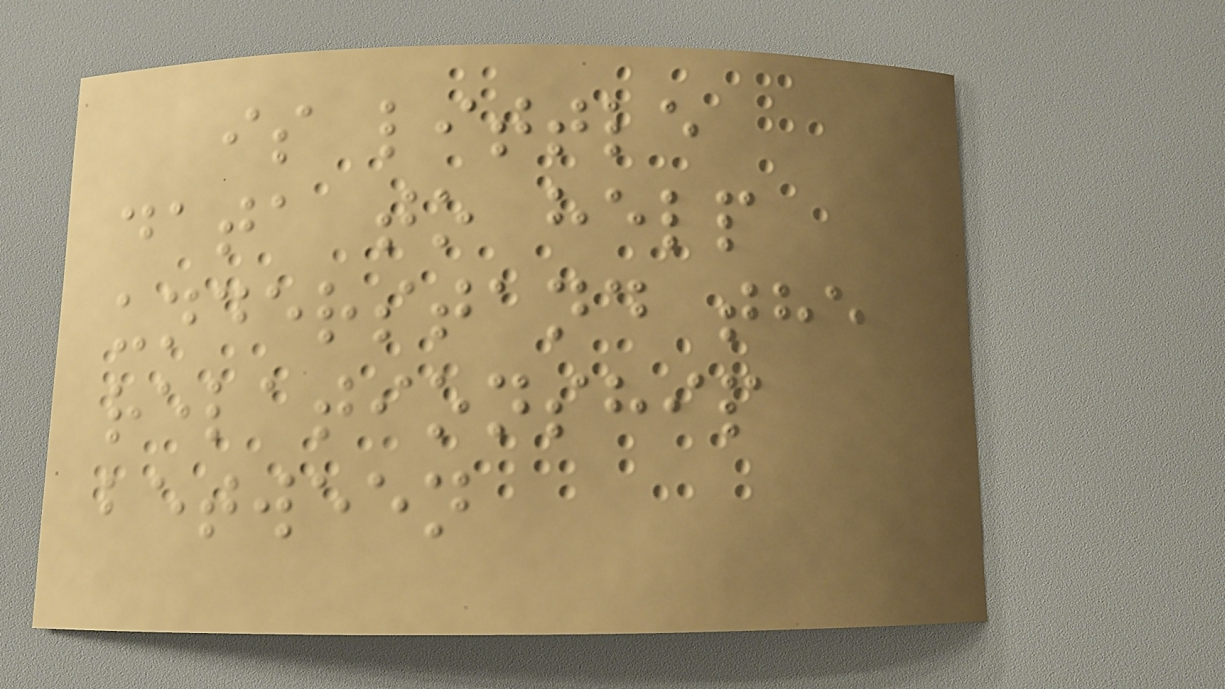is little
data to help
understand the
relationship
between
